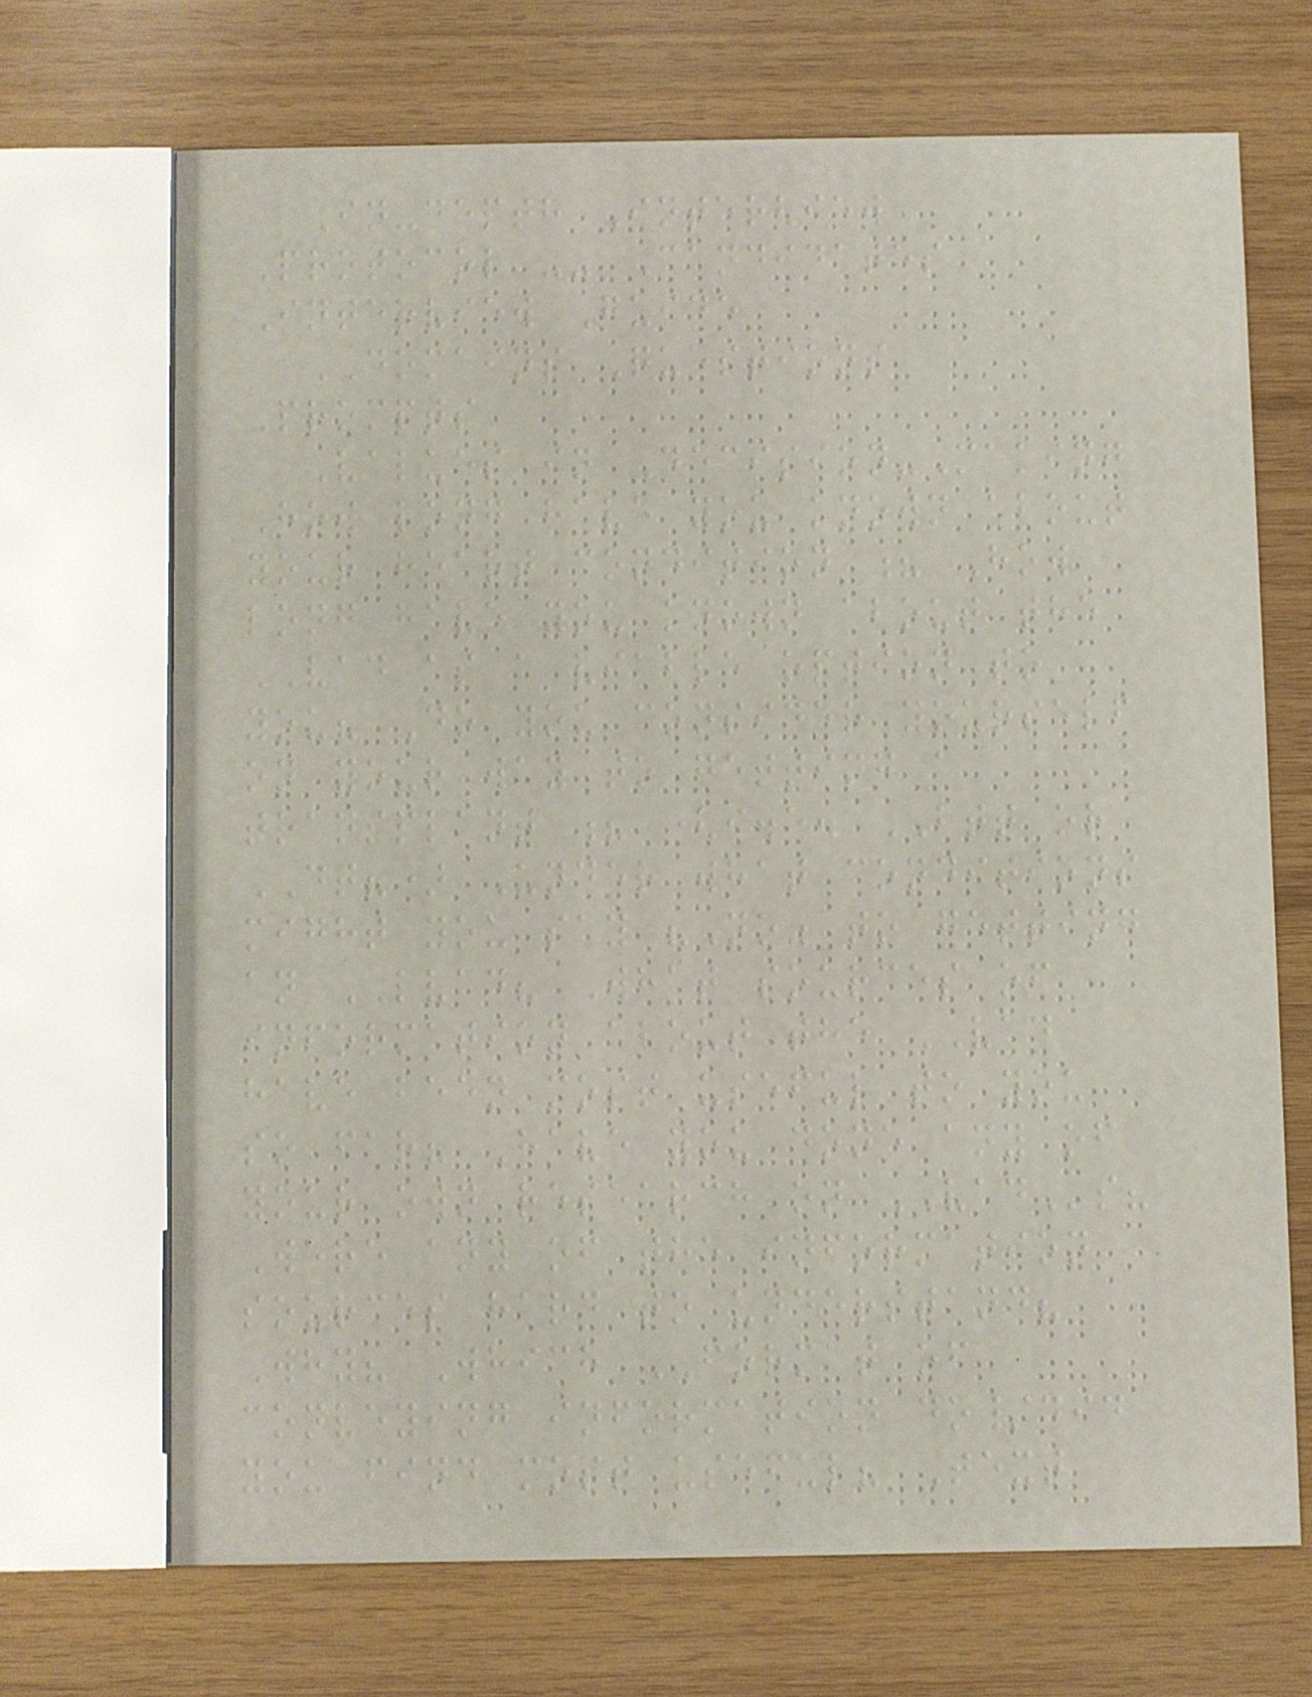In-depth Interview
Protocol -- Candidates
Interview Guide
DOMAINS Questions
Prompts
Values in Decision-Making
How long have you known about
your heart condition ? How
long have you known about the
VAD as a viable option to
you? Do you consider yourself
on your way to getting a
transplant ? (i.e. BTT or
DT?) Under what conditions
might you say "No" to getting
an LVAD? What sources of
information about the VAD
have been most useful to you
so far? Have you done any of
your own research on VADs?
Were any of the information
sources hard to understand?
Why? Which FORMAT of
conveying information do/did
you find most useful? Text
